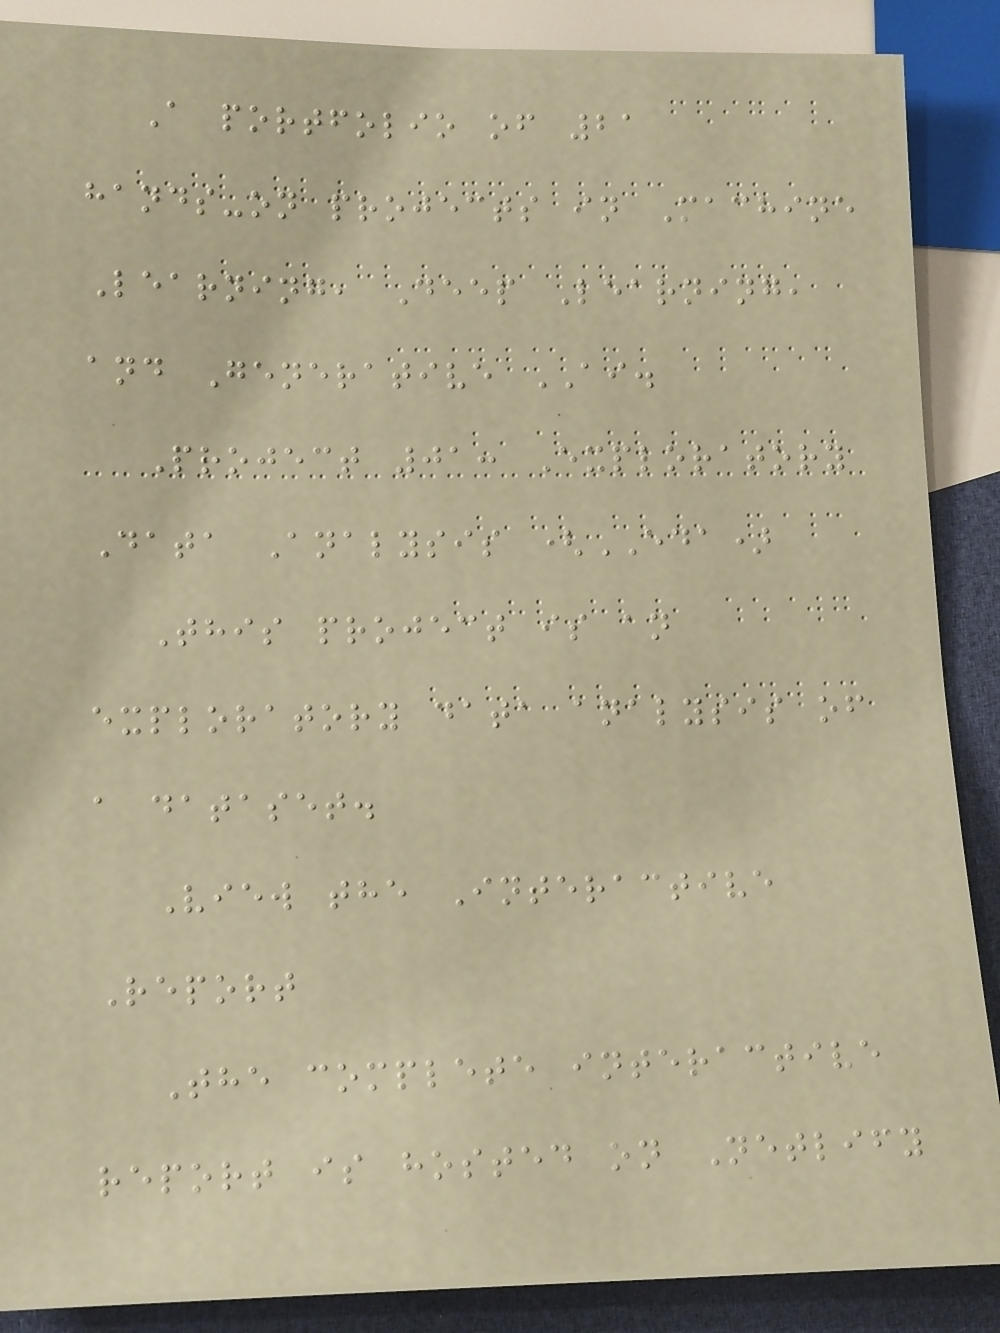A portfolio of 21
hands-on projects in Machine
Learning, Deep Learning,
and Generative AI.
Project 01: Exploratory
Data Analysis (EDA)
This project is an
exploratory data analysis of
a dataset.
View the Interactive
Report
The complete interactive
report is hosted on Netlify
